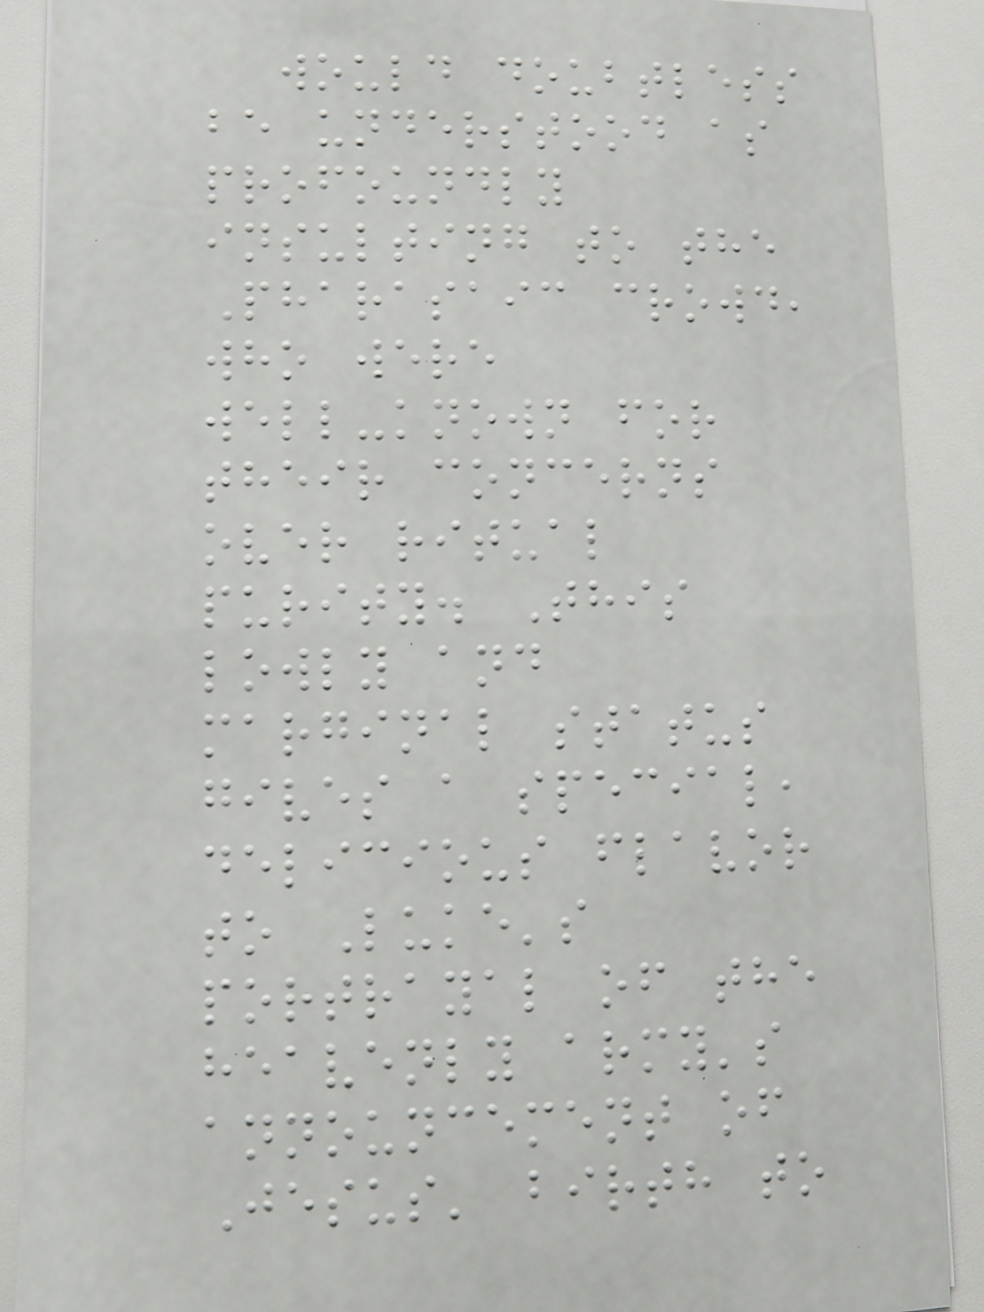would doubtless
be understood as
profoundly
insulting to the
Pharasaic crowd,
who were
well-known for
their concerns
over ritual
purity. This
lowly and
marginal status
gives a special,
delicious flavor
to Luke's
portrayal of the
heavenly army's
announcement of
Jesus' birth to
